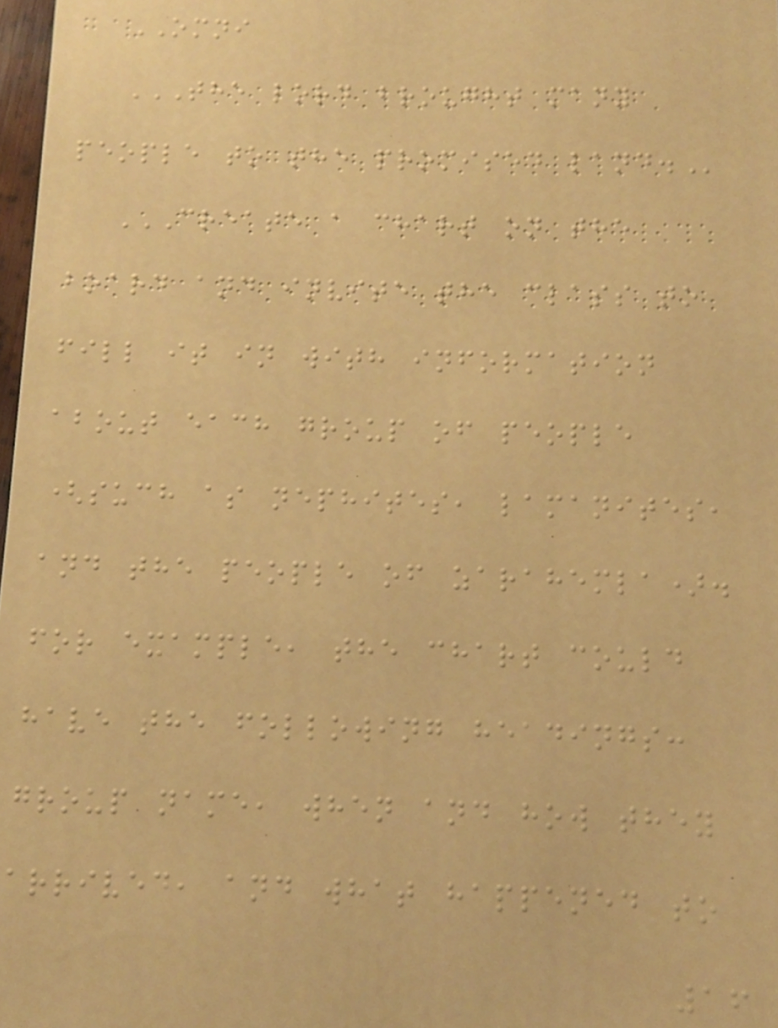OMNI
THE LORD BROUGHT MANY
PEOPLE TO THE PROMISED LAND.
CREATE A CHART ON THE
BOARD AND INVITE THE CLASS TO
FILL IT IN WITH INFORMATION
ABOUT EACH GROUP OF PEOPLE
(SUCH AS NEPHITES, LAMANITES,
AND THE PEOPLE OF ZARAHEMLA).
FOR EXAMPLE, THE CHART COULD
HAVE THE FOLLOWING HEADINGS:
GROUP NAME, WHEN AND HOW THEY
ARRIVED, AND WHAT HAPPENED TO
16
